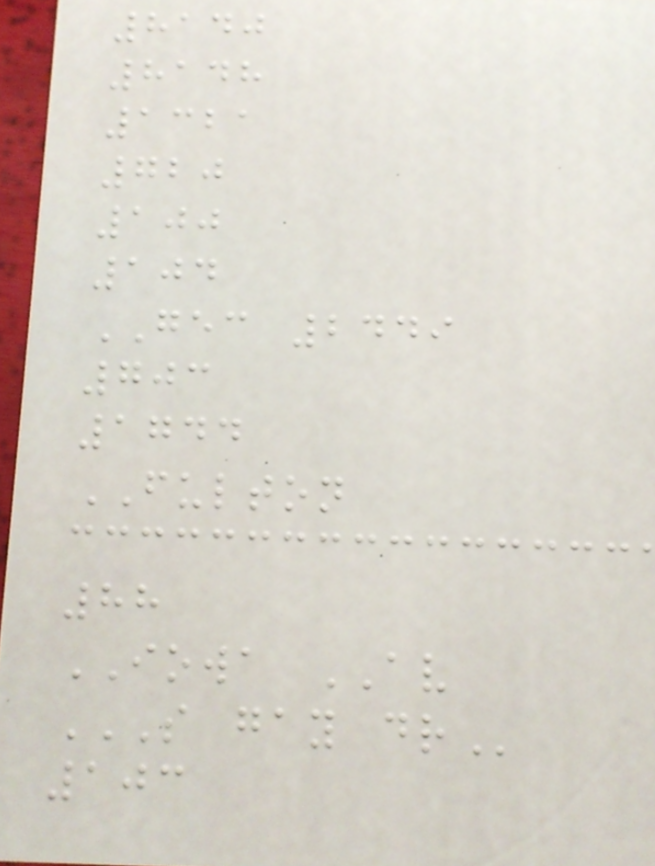8140
8148
1321
720
100
104
GEC 2449
703
1744
FULTON
88
IOWA AV
S GAY DR
103
